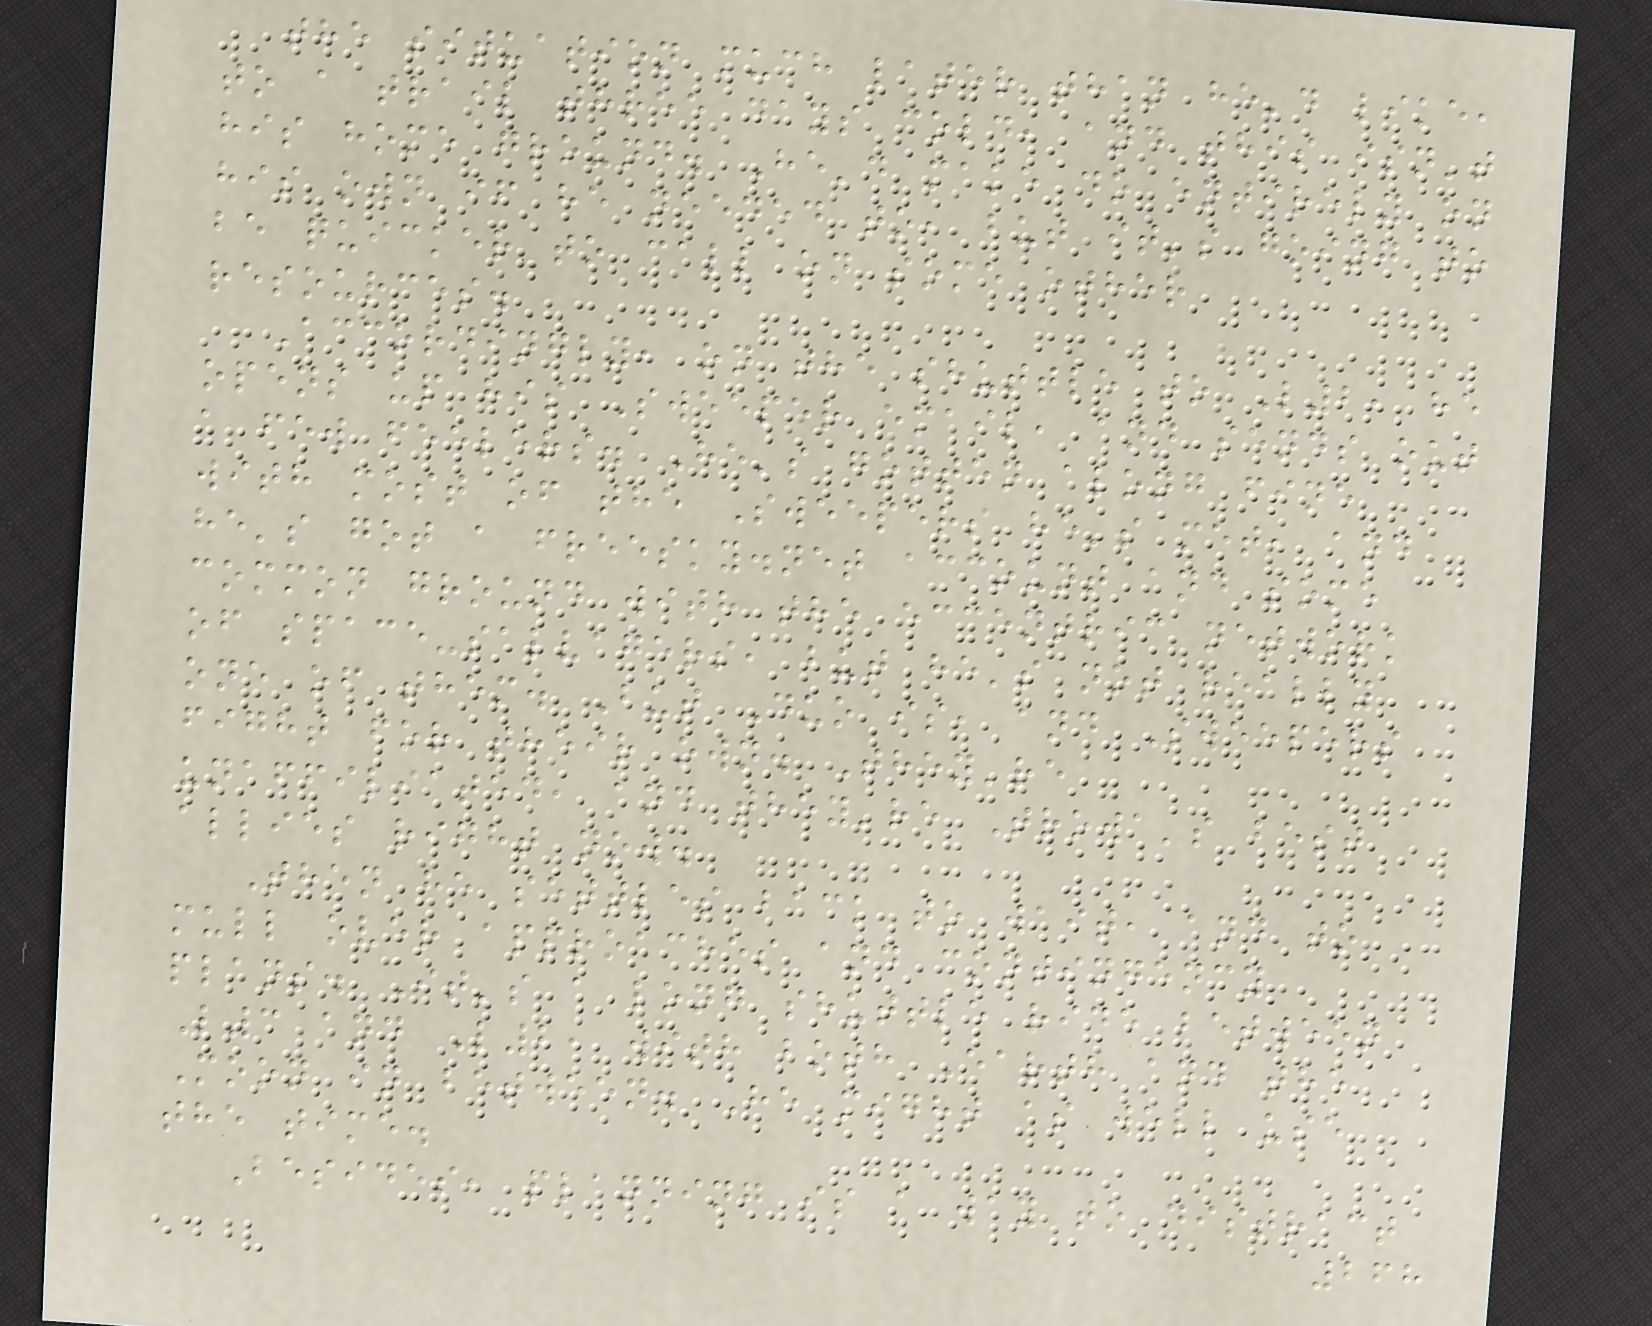the situation much later than he'd like,
to a trail three days cold, and this isn't
his home ground. He'd make do entirely on
his own if he needed to, but it's going to
be quicker to call on some other
resources.
Accordingly, on the shuttle to L2, he
opens up his Sweeper email, and sends out
a few feelers. He's gotten along fine
with most of the Sweepers he's met, and
he's got a freesky.net account and some
common ground with the eccentric network
of space-salvagers, but he's not really
one of them. But Duo is, and Sweepers
fight for their own. They're
unaffiliated, and they're Trowa's best
allies right now.
Then he settles back to wait, and to
mull over approaches and contingency
plans. It's a long shuttle ride between
L3 and L2, with both Earth and the
Moon in between. He might as well use
the time.
Besides, planning is a way to distract
268
